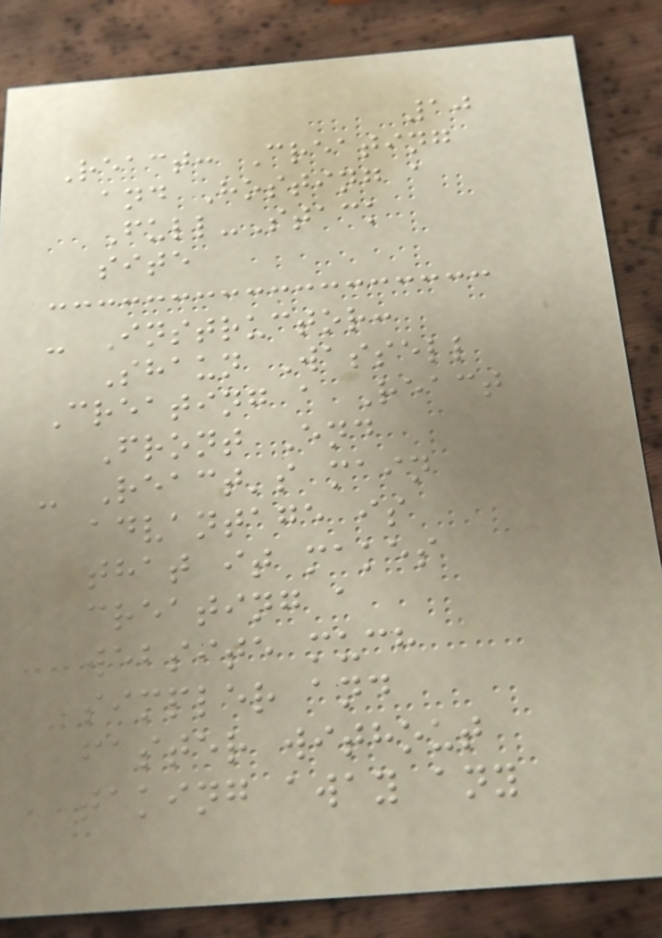10
React: Creating
and Hosting a
Full-Stack
site
- Instructor:
Shaun Wassell
Creating a React
Front End
- React's main
advantage is
that it makes
creating a
website much
simpler and
faster without
taking away any
